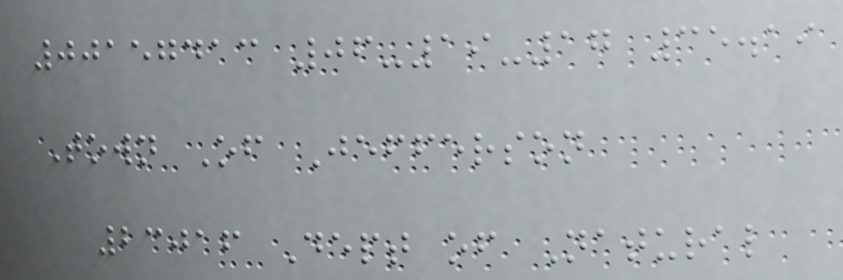00157413 06-19-17 35.19
Town Of Jefferson
23016 Dept of Natural
